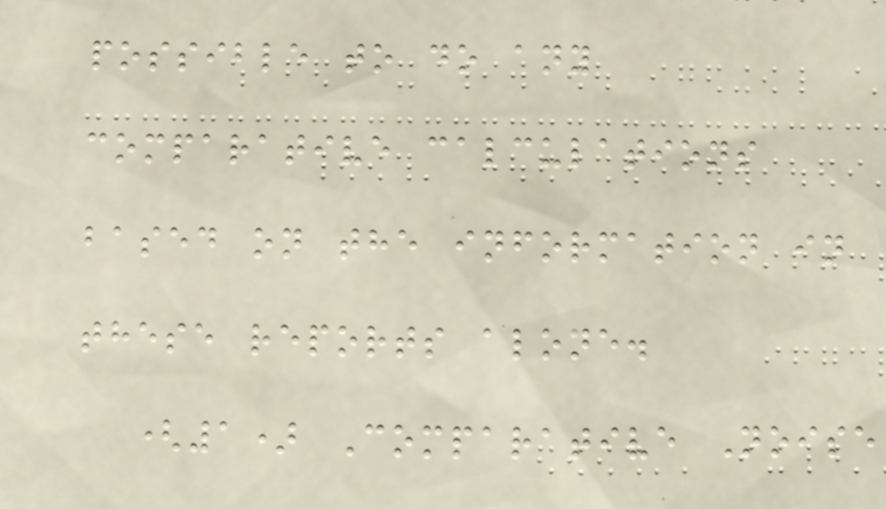possible to do any
comparative calculations
based on the information in
these reports alone.
(1) Comparative Noise
